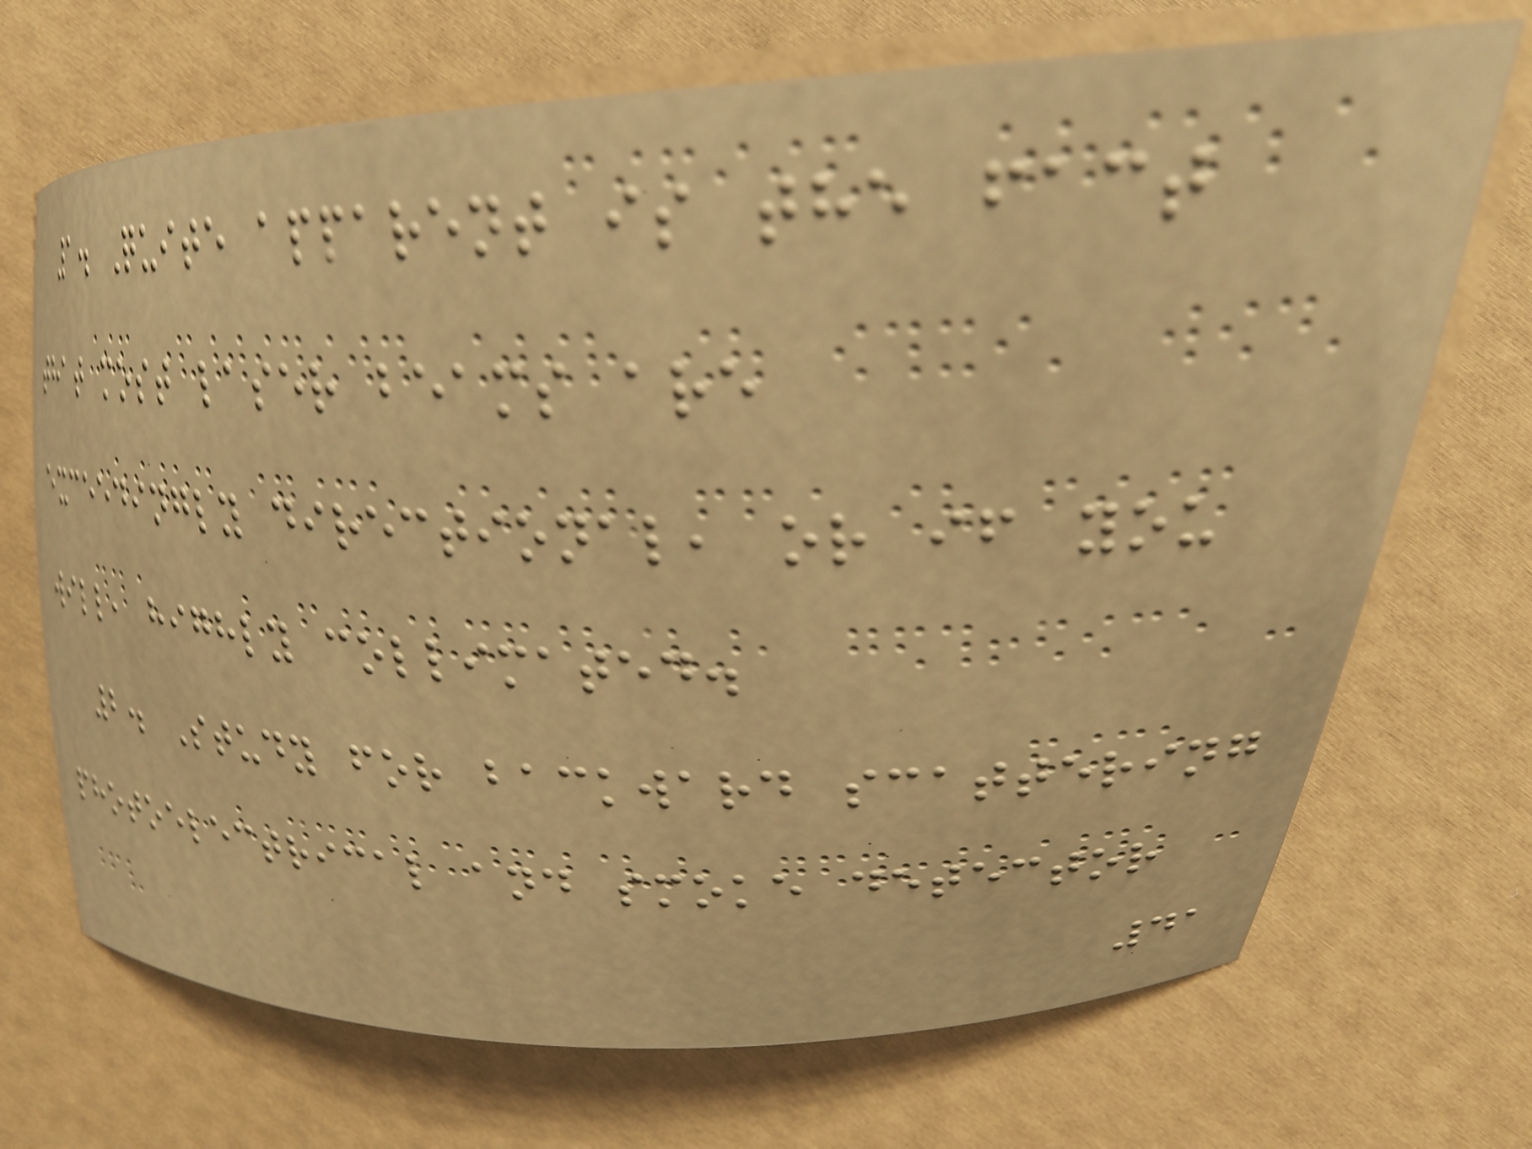1. Quite apparent is the fact
that most laser beams are
exceedingly directional, or if you
will, highly collimated.
2. Study for backward scattering
photoelectrical and smoke detector
41
